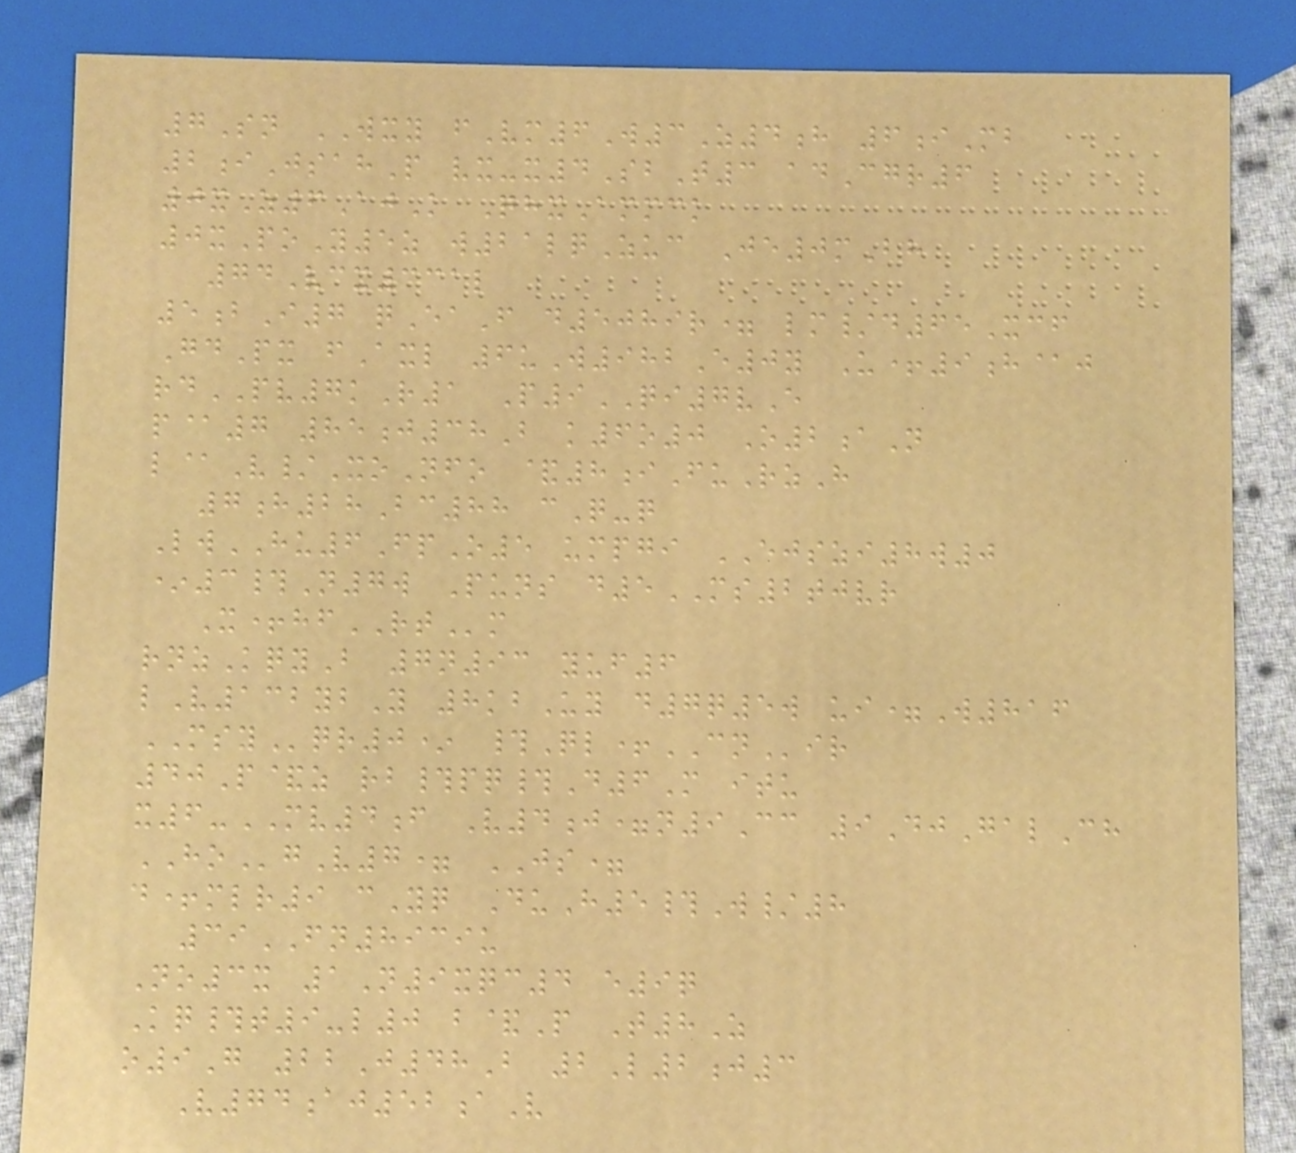7Sn WXY fVm6W3Z4h 6iMb
2iJsahP vx-x4SbT3 adCgr6
0xZ6AjK QhxAmmck
0xPoY5z w21lqZuc Je0mBh
74Vcx331l
5bI7 qEaF d5089r= lm/d65Xcf
GdPx fAxl 6uW982E0y U+9h@j
rdPV7kR1 P9QI7vE
p@7 85j38B k6o0 O2aN
l@V/XoNfo &8iFuRzH
7h28Bc88 cQ-q
LwHU6FpO5 umpgi EJSZI8w0
*3#N7w Puns d5MS2tjvr
X+hfRTm
rnzKqyB 7n93 yuf6
lV132ybY 8kbUy d7q5w ui=W816
MSYqr0* #Ql+CNir
40P&z rb#pq#D6M itu
x6-MV4f V4j=n9Cc 9DjGalCh
HOgV7= JS=
d+mlr9 cYq DuH5#W/8
39FN8939u
No3x 1N9xqc4 e9q
Kq#t9-l0 b&P T8Z
o9G 22J48B 2L2j3
V74aj52aV
